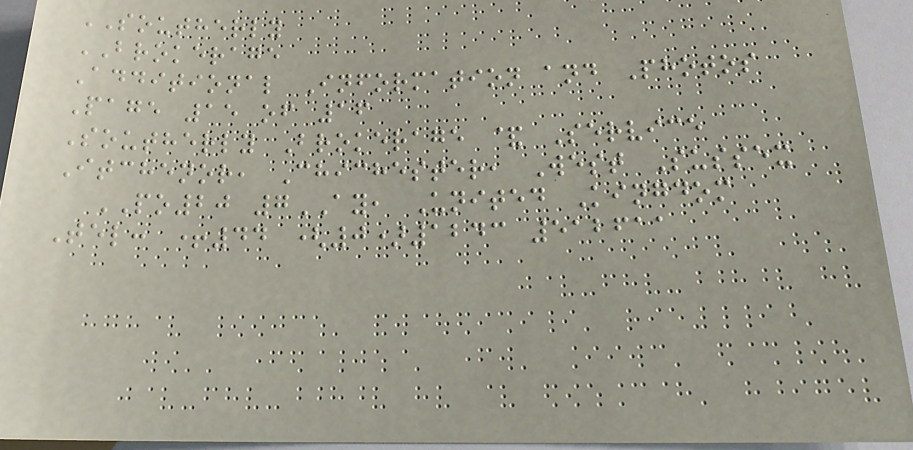SOUTHERLY
BROKERAGE
Additional Information and Photos
Page 15 of 16
Southerly Brokerage & Service
Itchenor, Chichester, West Sussex
PO20 7AY, United Kingdom
Tel: +44 (0)1243 512611
